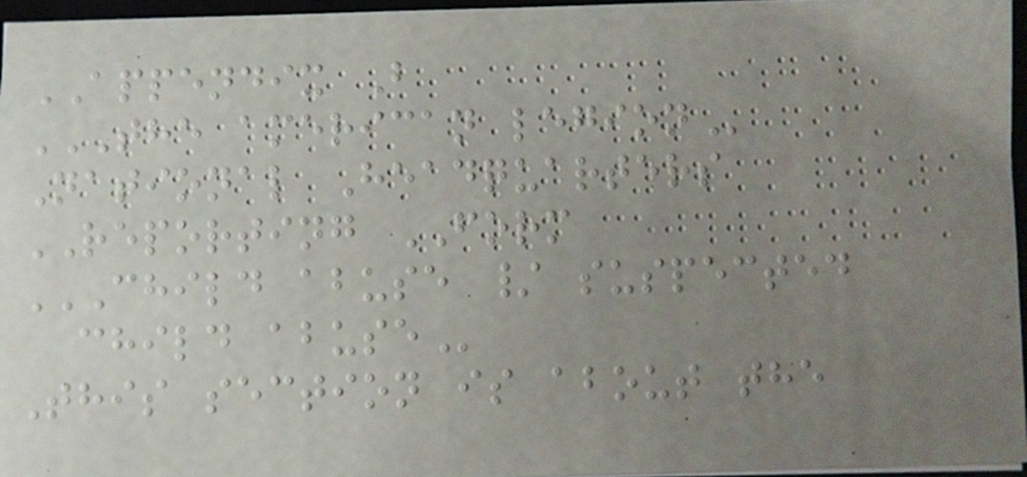APPENDIX B
THE AMERICAN LEGION
National Headquarters
REPORTING FORM
CHILD ABUSE / SUSPECTED
CHILD ABUSE
This section is about the
